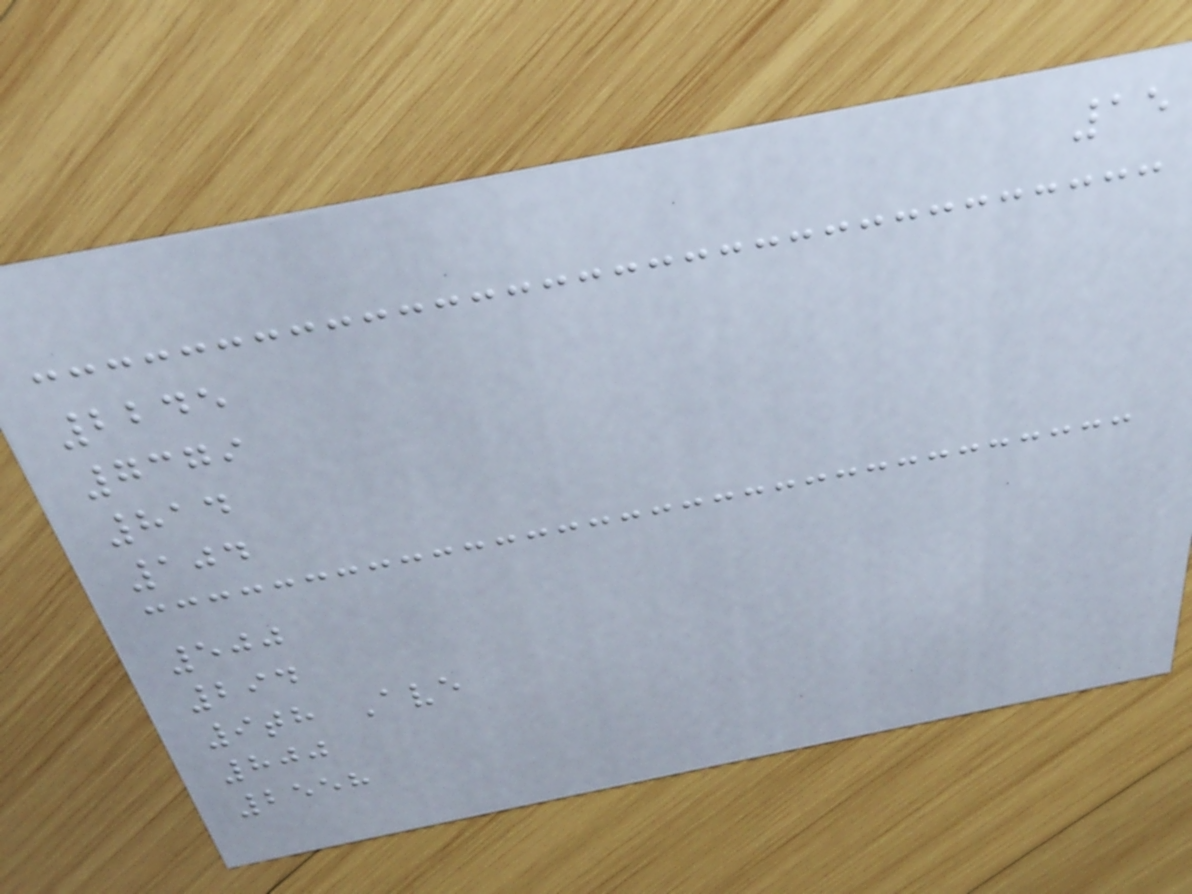15
2245
7379
814
104
500
294
9th Ave
800
2558
